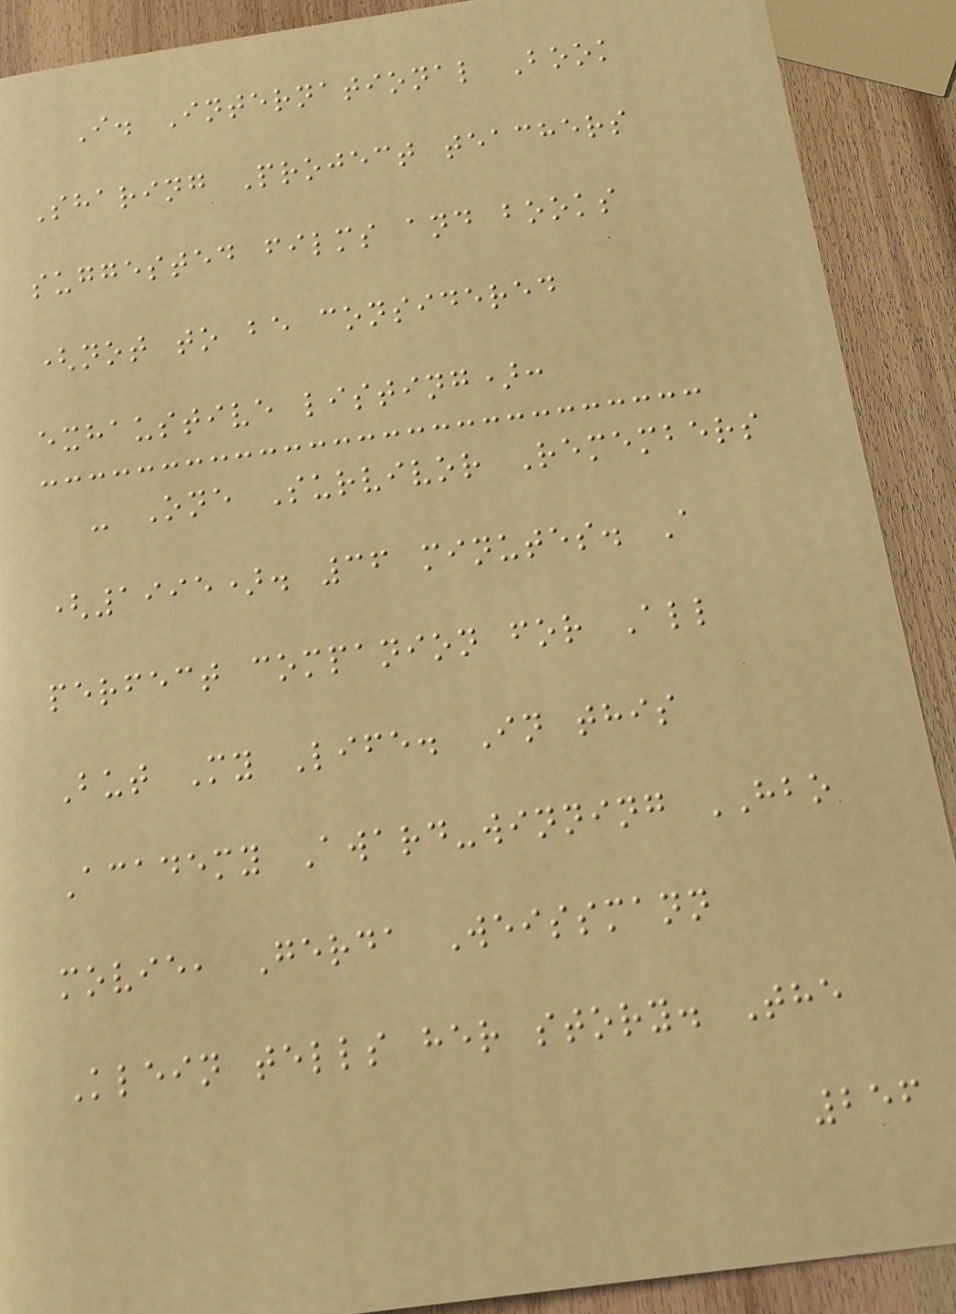I. International Book
Sharing Project teachers
suggested films and books
(not to be considered
exhaustive listing):
- One Survivor Remembers
(1995). 36 minutes. A
perfect companion for All
But My Life. In this
Academy Award-winning HBO
movie, Gerda Weissmann
Klein tells her story. The
256
